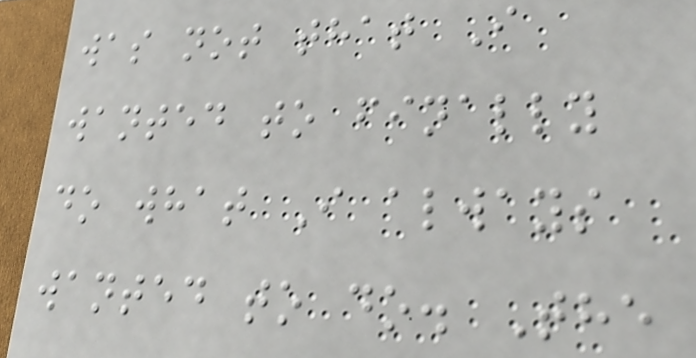was not that I
wanted to finally
do what I always
wanted to do. The
